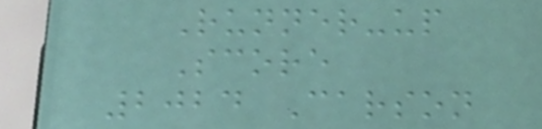Runner-up
Score
2024 Carson
